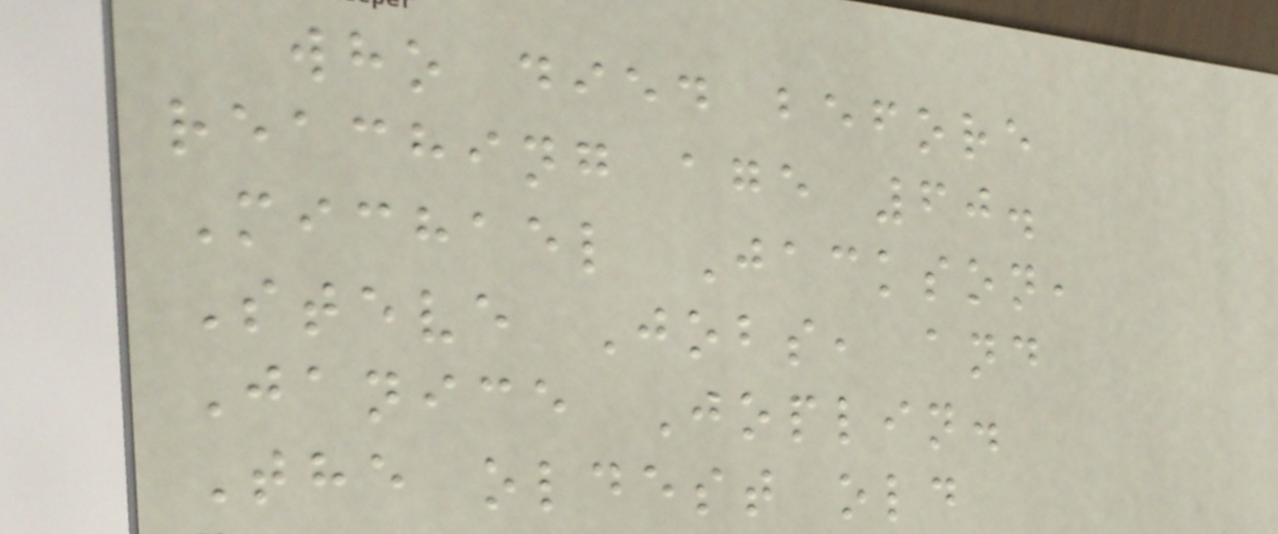who died before
reaching age 60.
Michael Jackson,
Steve Jobs, and
Janice Joplin.
The oldest old
